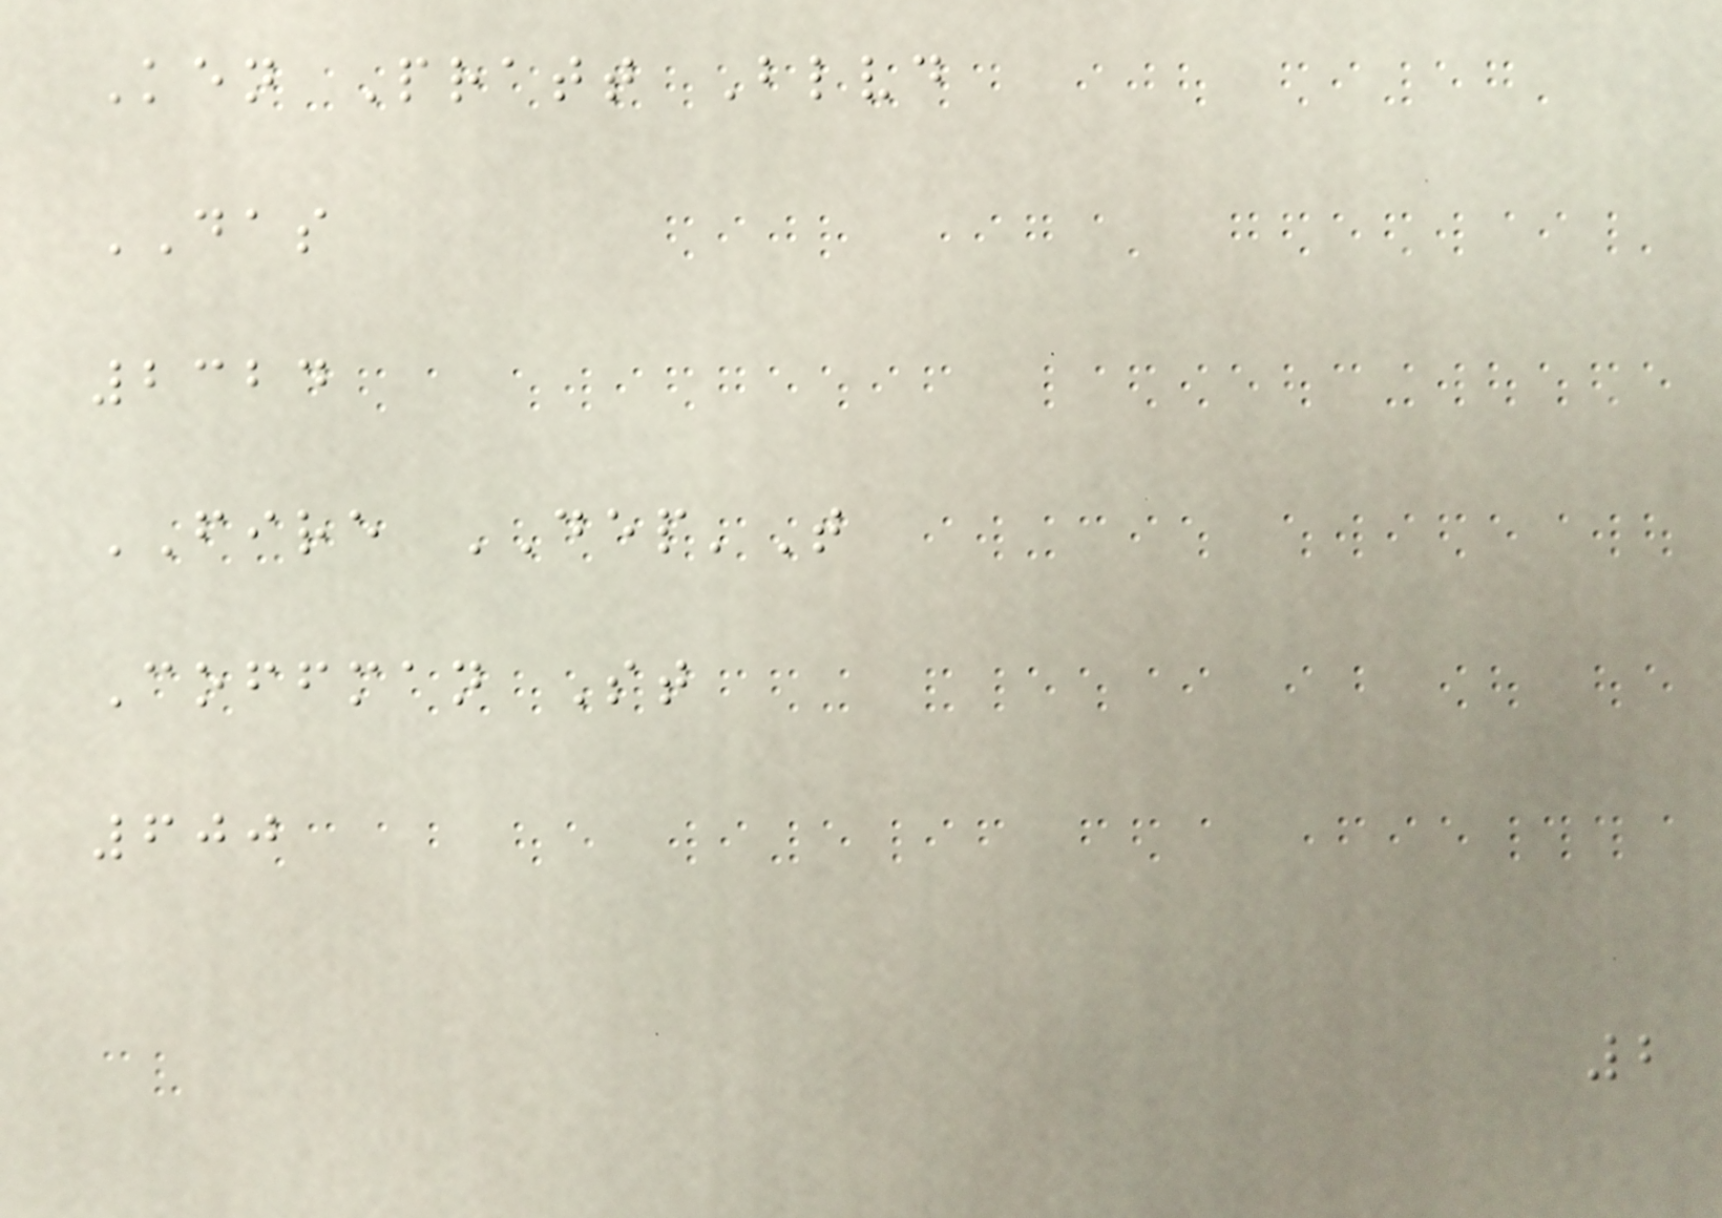Ken Pratt Blvd
DAS
2324
FIRE DEP'T
Coffman St
600
2
